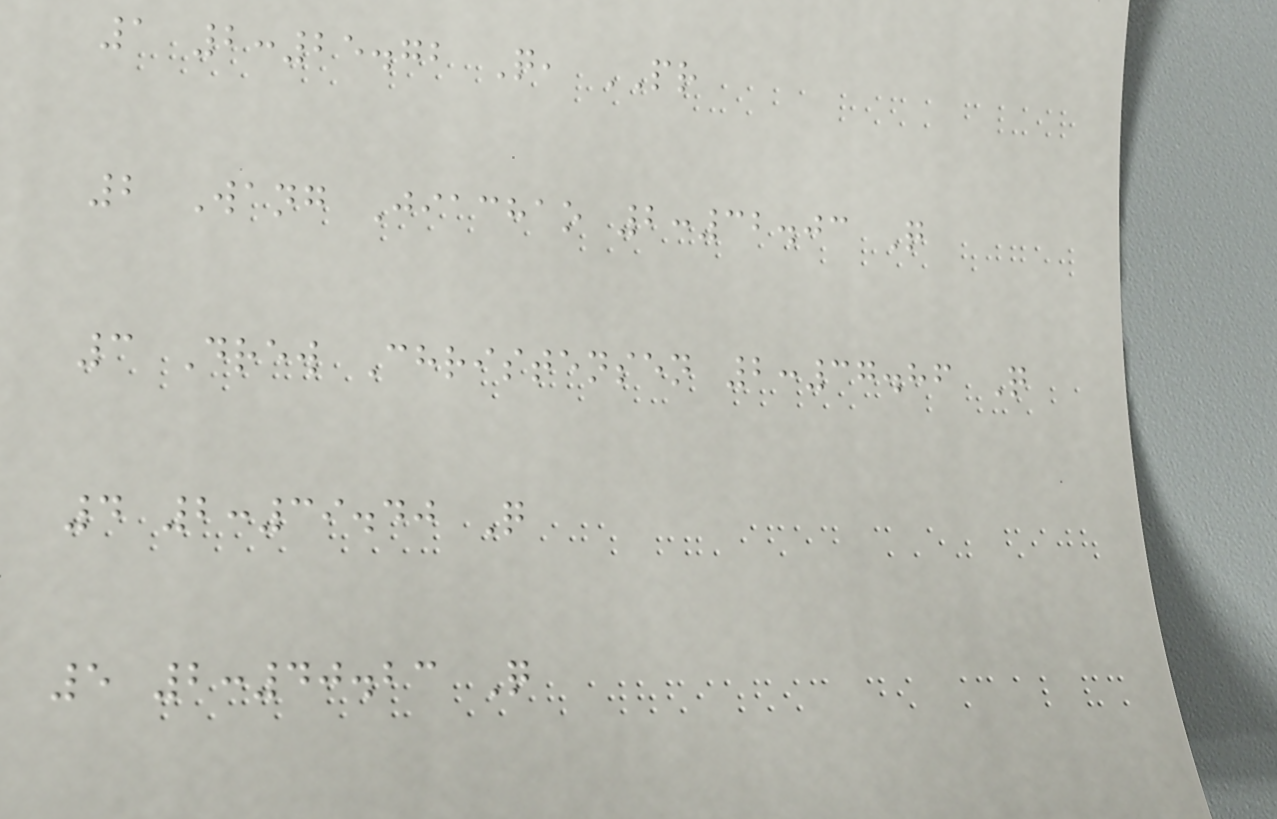1 2:25.72 Q, PR
2 Wang Jiachao 2:32.03 Q
3 Drew Christensen 2:37.86 Q
4 2:39.40 Q
5 2:40.23 Q
